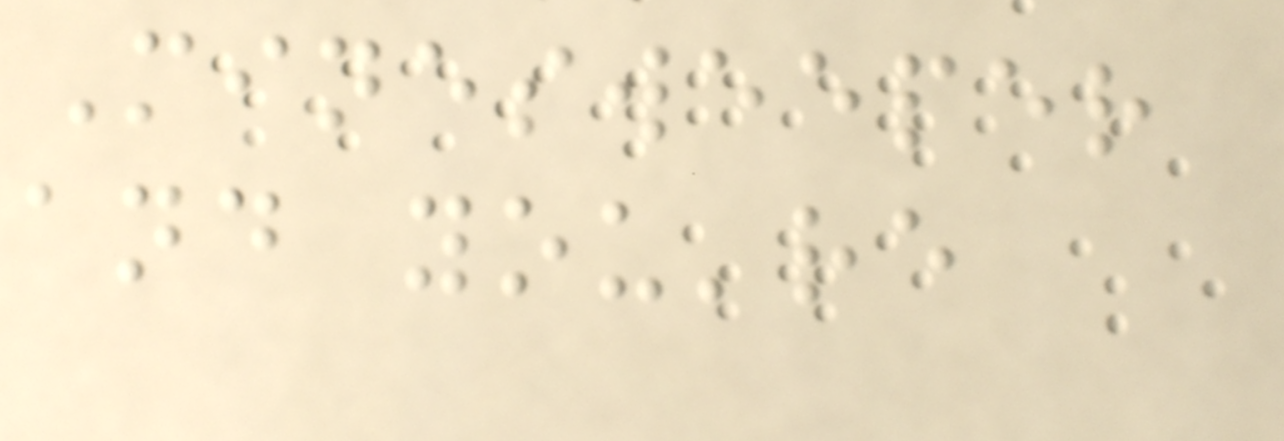Minesweeper
and you're
